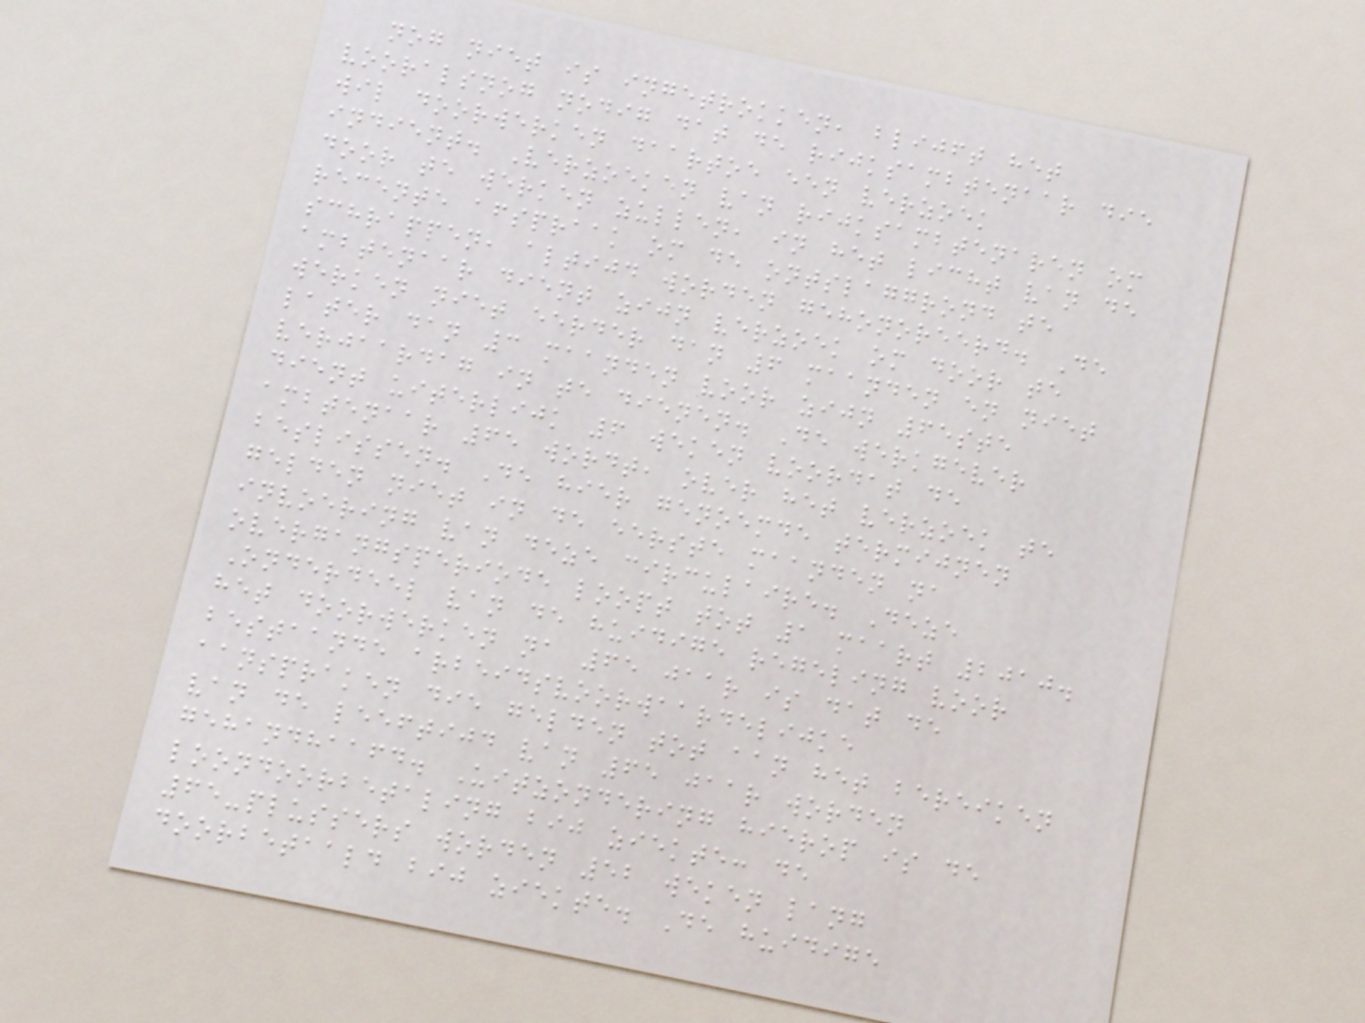nog niet is ingetrokken, blijft het
vooralsnog nodig dat de rijksambtenaar die
wil doorwerken daartoe een verzoek
indient. Verzoeken van rijksambtenaren om
door te werken zullen, in het licht van de
recente afspraak om de ontslaggrond te
schrappen, altijd worden gehonoreerd. De
ambtenaar dient zijn verzoek om door te
werken niet eerder dan 6 maanden en niet
later dan 3 maanden voor zijn 65ste
verjaardag in te dienen. De werkgever
dient uiterlijk 6 weken voordat de
ambtenaar 65 wordt, over het verzoek te
beslissen. De hier genoemde termijnen
gelden niet in de eerste maanden na
invoering van deze circulaire. Deze
overgangsperiode loopt tot 1 maart 2010.
Onderdeel van de huidige regeling voor
het doorwerken na 65 jaar is dat de
bestaande arbeidsvoorwaardelijke
aanspraken die gelden tot aan het bereiken
van de leeftijd van 65 jaar worden
gehandhaafd. Uitzondering hierop is de
loondoorbetaling bij ziekte: de
65-plussers worden 52 weken lang
doorbetaald bij ziekte. De huidige
